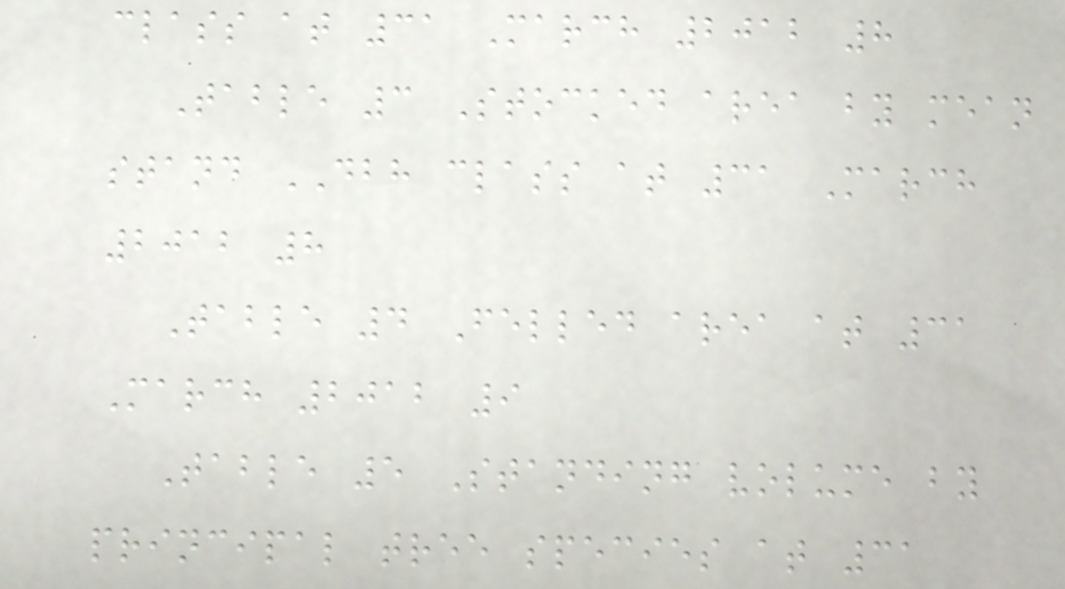class at 31 March 2012 8
Table 3 Stocked area by mean
stand DBH class at 31 March
2012 8
Table 4 Felled area at 31
March 2012 9
Table 5 Standing volume by
principal tree species at 31
